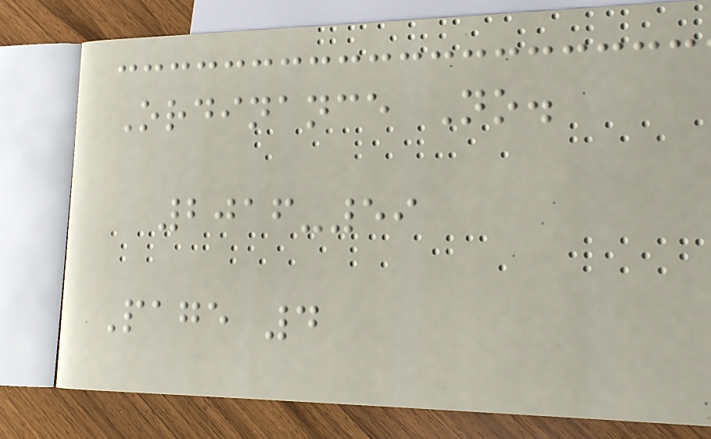Ordinance No.
2016-59
Page 4
